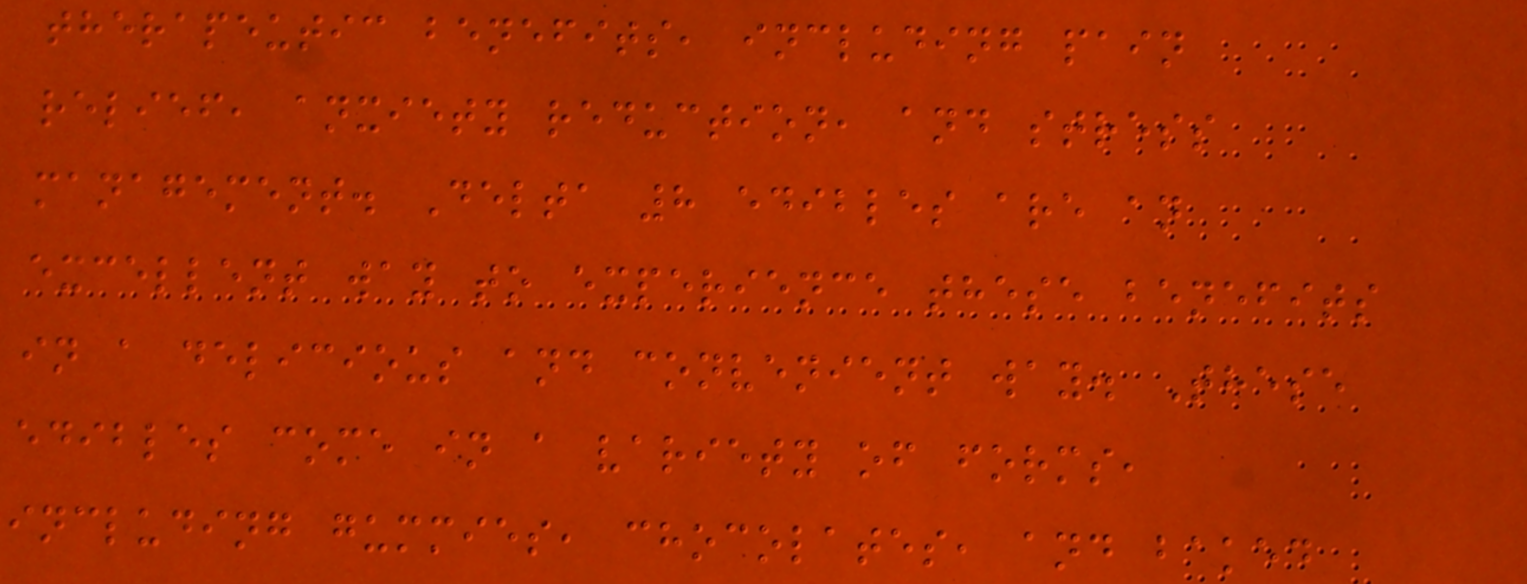therapeutic benefits, including pain
relief, anxiety reduction, and stress
management. Delta 8 edibles are an
excellent way to experience these benefits
in a delicious and convenient way. These
edibles come in a variety of forms,
including gummies, chocolates, and baked
